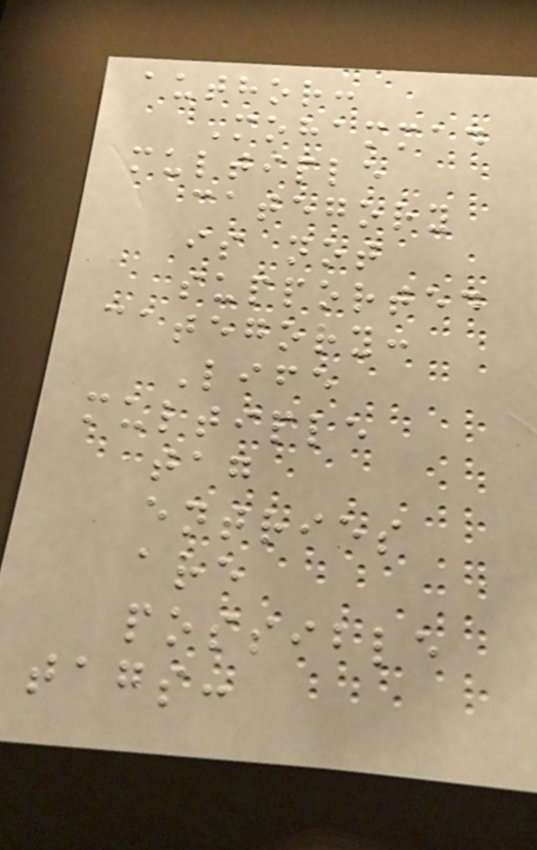author:
Mohammad
multiple
category
is not
supported
category:
Life
multiple
tag
entries
are
possible
tags:
